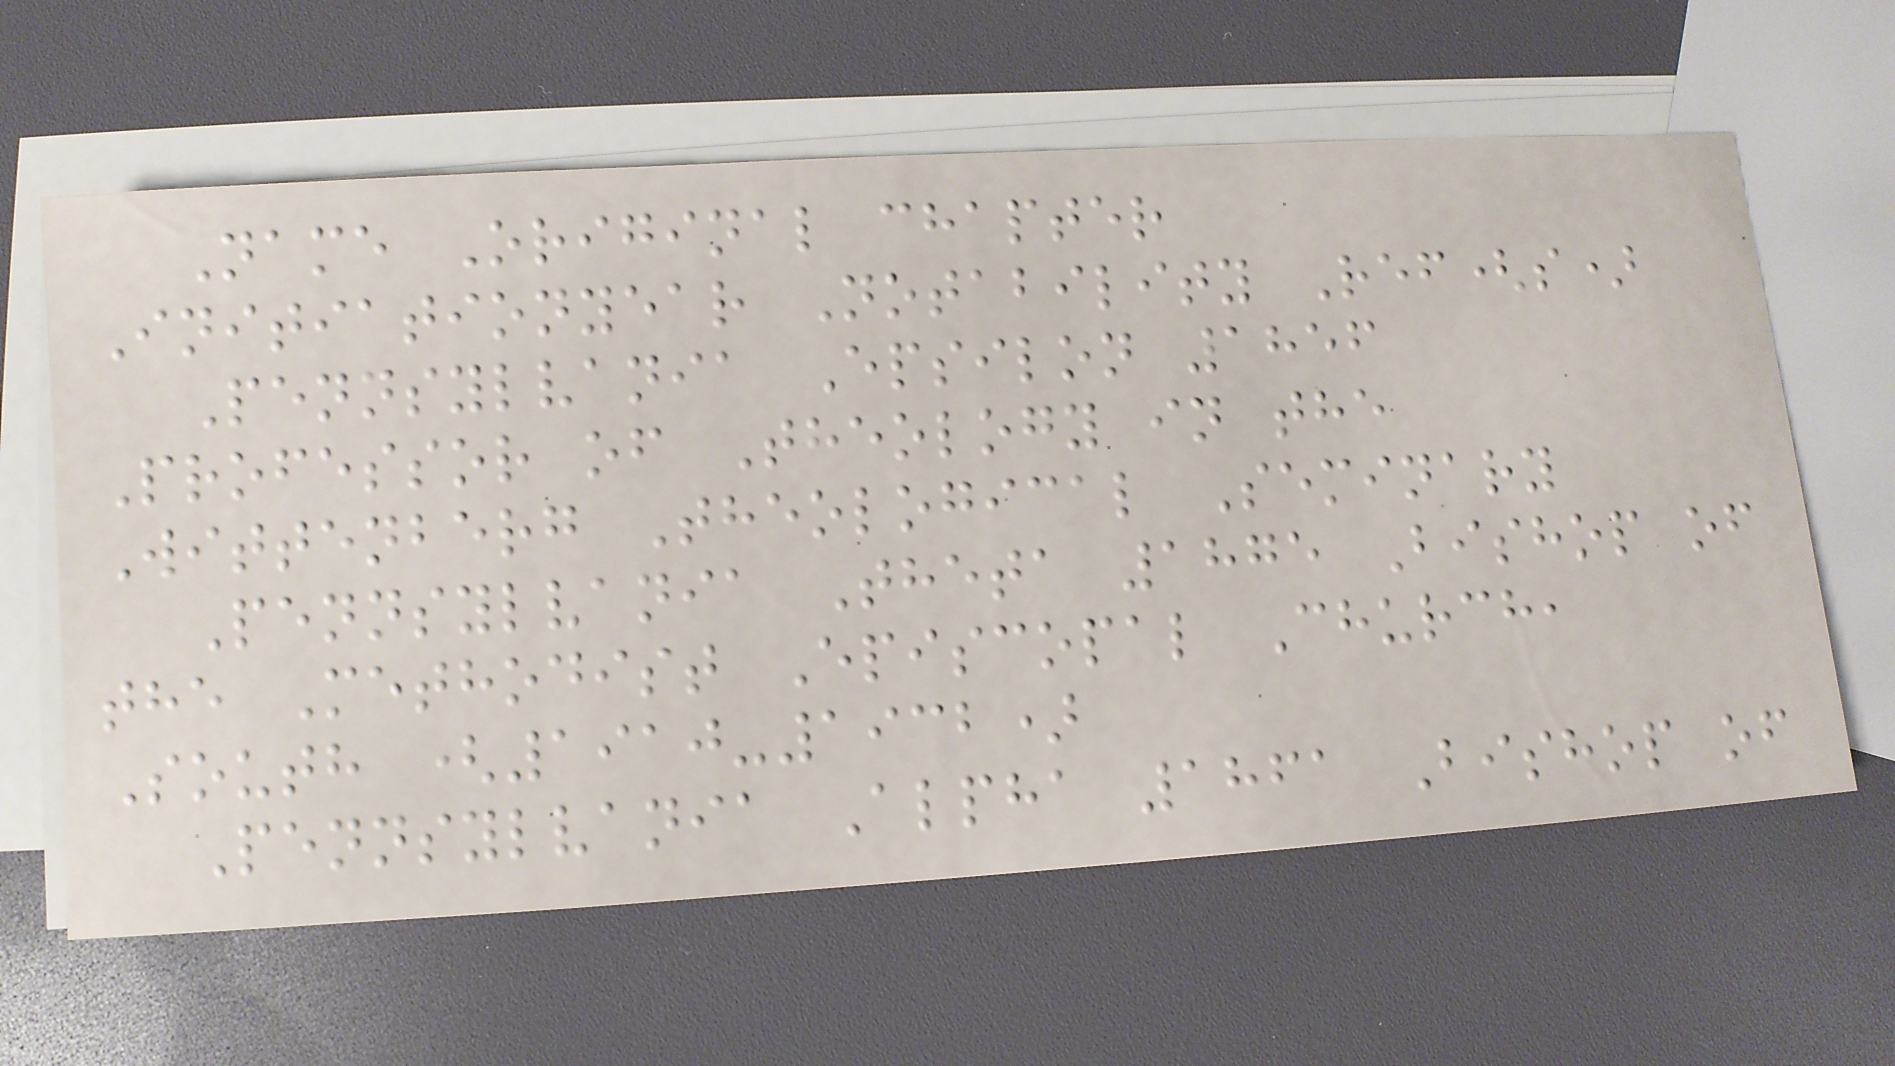Name Original chapter
Initiationyear Notability Ref(s)
Pennsylvania Epsilon 1856
Professor of Theology in the
Wittenberg Theological Seminary
Pennsylvania Theta 1875 Bishop of
the Methodist Episcopal Church,
South (1910-1932)
Pennsylvania Alpha 1861 Bishop of
